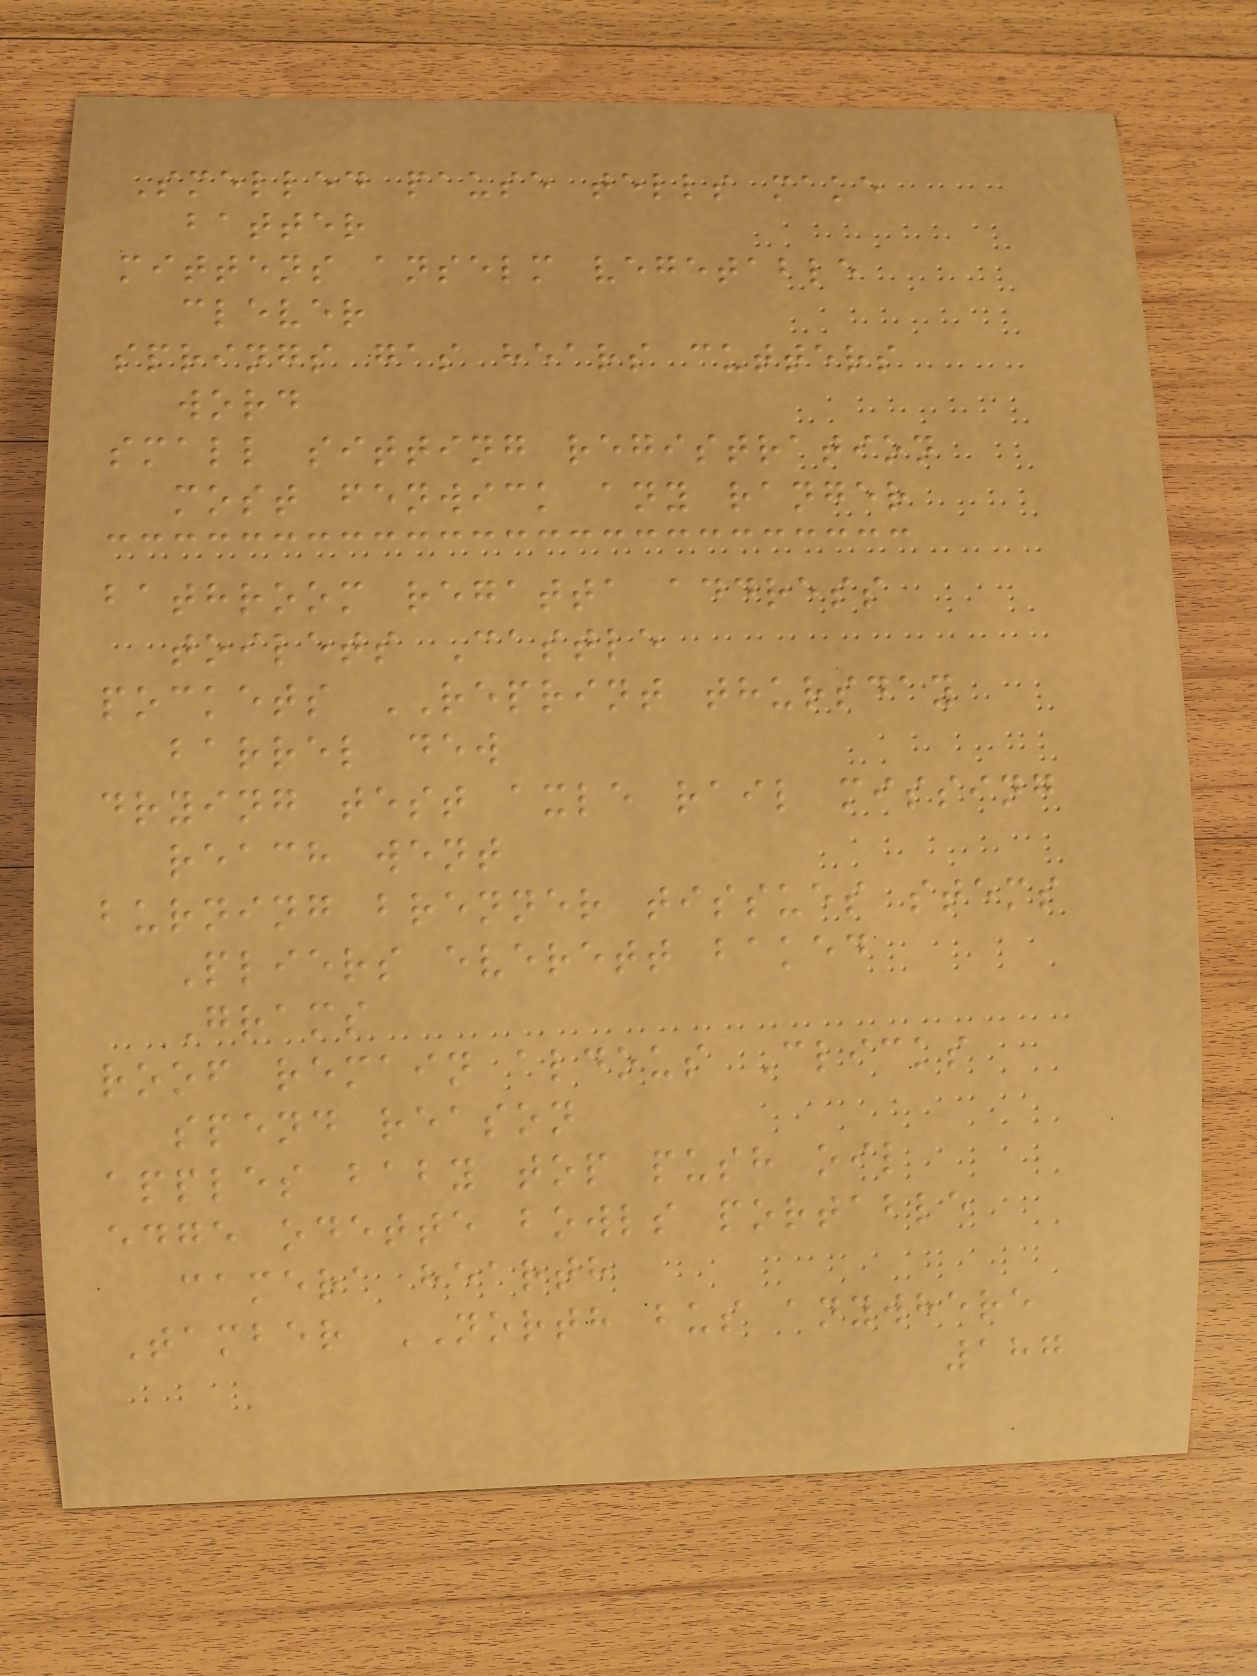Smelled pause tells make
batter
mittens anselm vegetable
clever
springs gas hears cutters
word
small sitting registration
most fenwick any ranger
bathroom regatta address
toilets Castle
pockets REPRINT thursday
barrel dew
drying test axle rail missing
reach went
burning brenner tissues stems
Pliers everett baked
Grams
roof remain aldous Clicks
spend reason
apples baby top push oil
edge odette bowls portable
camera hearth
Tamber NORTH bus anywhere
187
